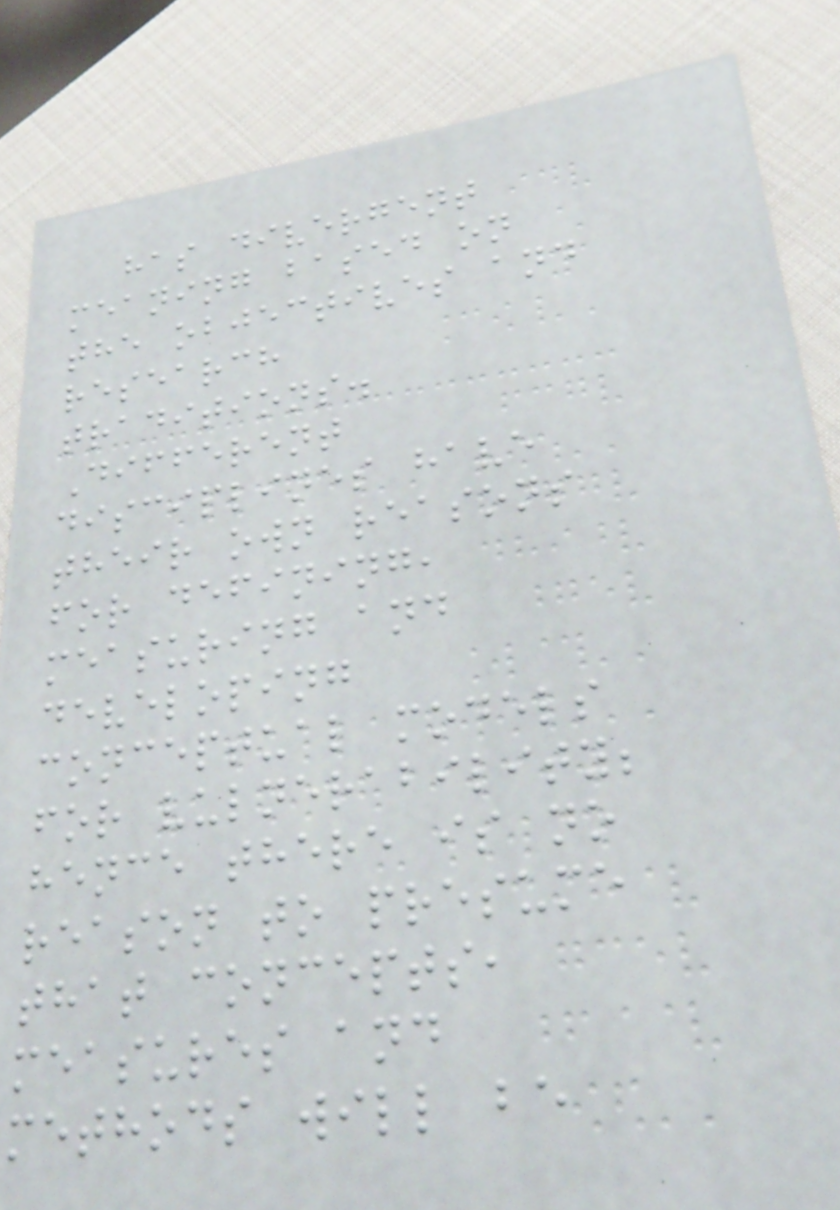has divergent
meaning based on
the objectives and
research
traditions.
Different
disciplines have
their own reasons
for defining,
measuring and
developing
conceptual models
for vulnerability;
hence there is no
reason to presume
that concepts,
measures and
methods will be
